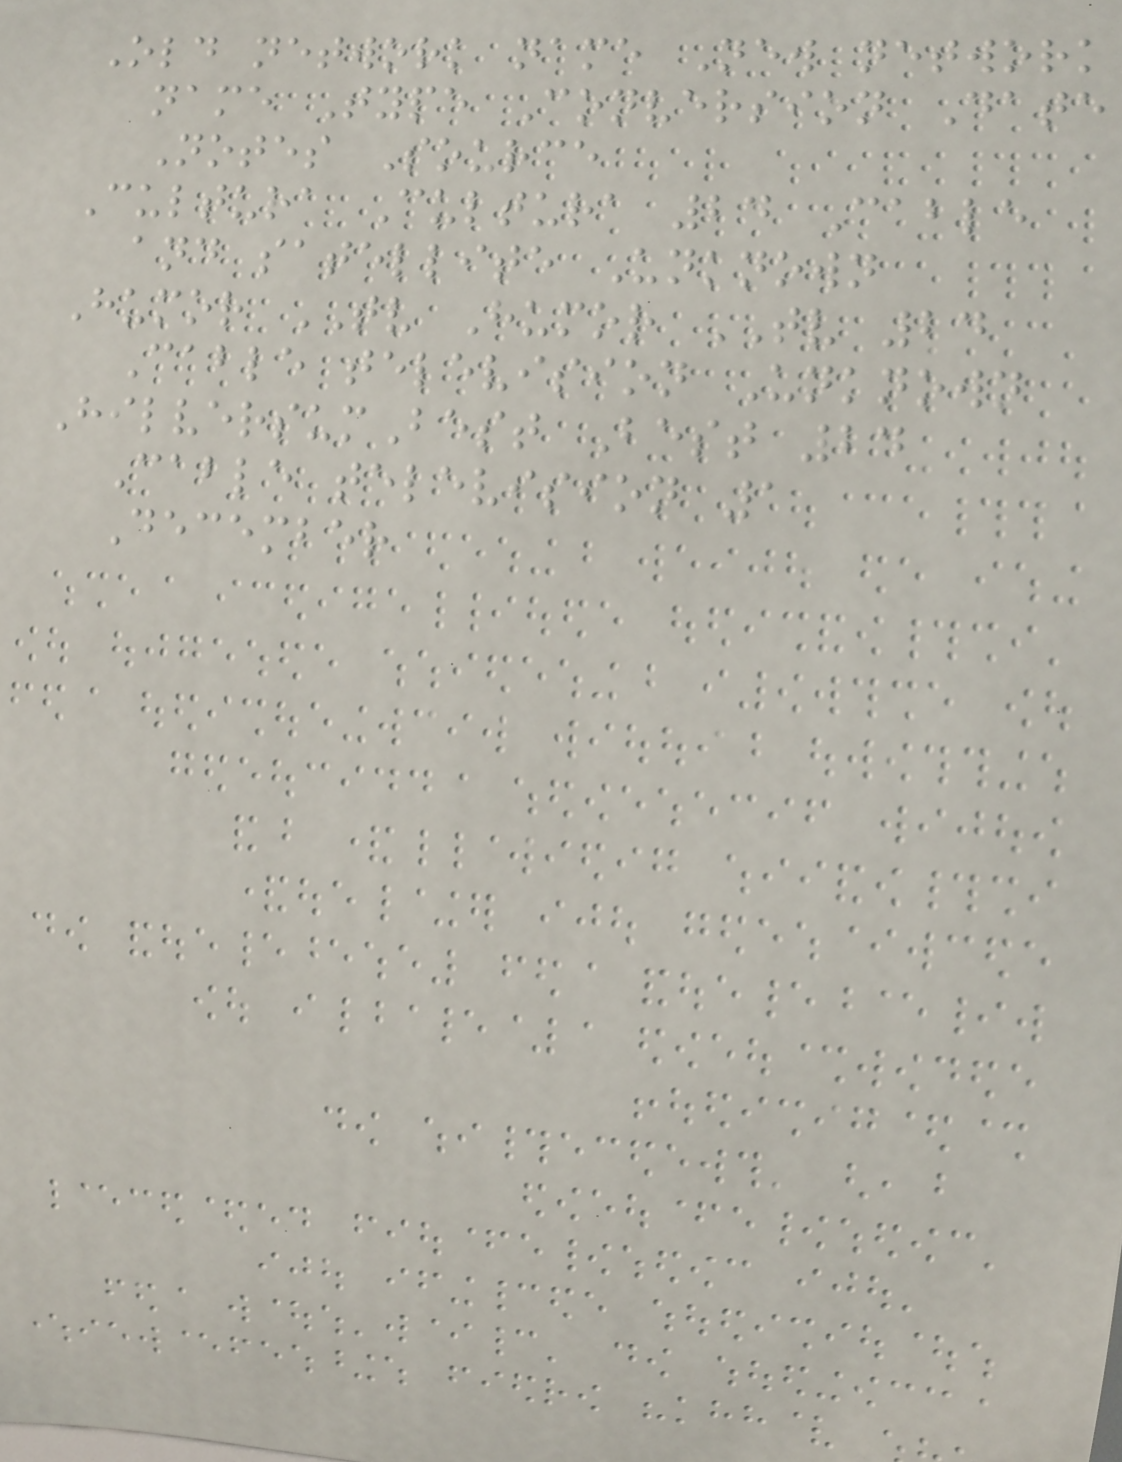Old network name New network
name Type Conversion Date
Notes Source
Cultura Cultura 24 Cable
and satellite Unknown
Humor TV Humor TV 24
Cable television Unknown
HilversumBest Best 24
Cable television 1
December
